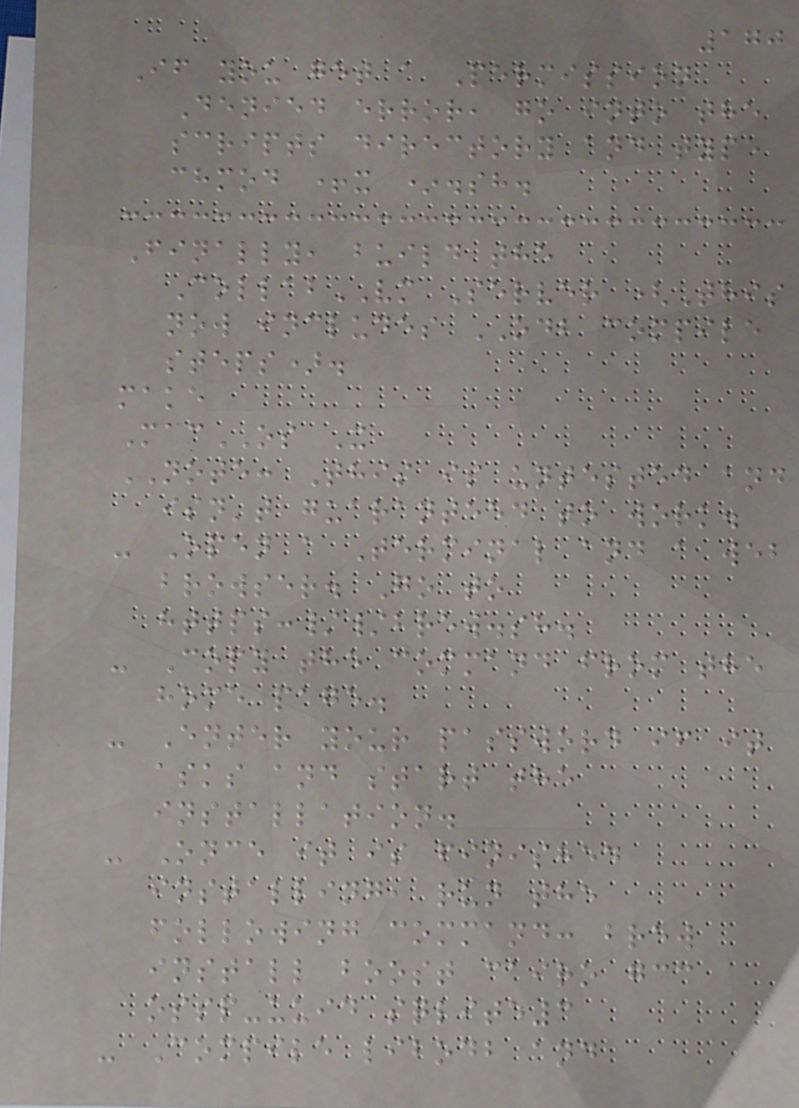170
If you get a Permission
Denied error, go into the
scripts directory and type
chmod +x *.sh.
Finally, build the
CollabVM Server (This
now includes ODB compile
steps).
make
MacOS X
NOTE: This is untested and
isn't guaranteed to work.
- Open a Terminal and a web
browser. Go to
https://brew.sh.
- Copy the command from the
home page.
- Enter your password if it
asks and start the
installation.
- Once it is finished
installing, run the
following command: brew
install boost cairo gcc
ossp-uuid sqlite3
- Compile libodb and
